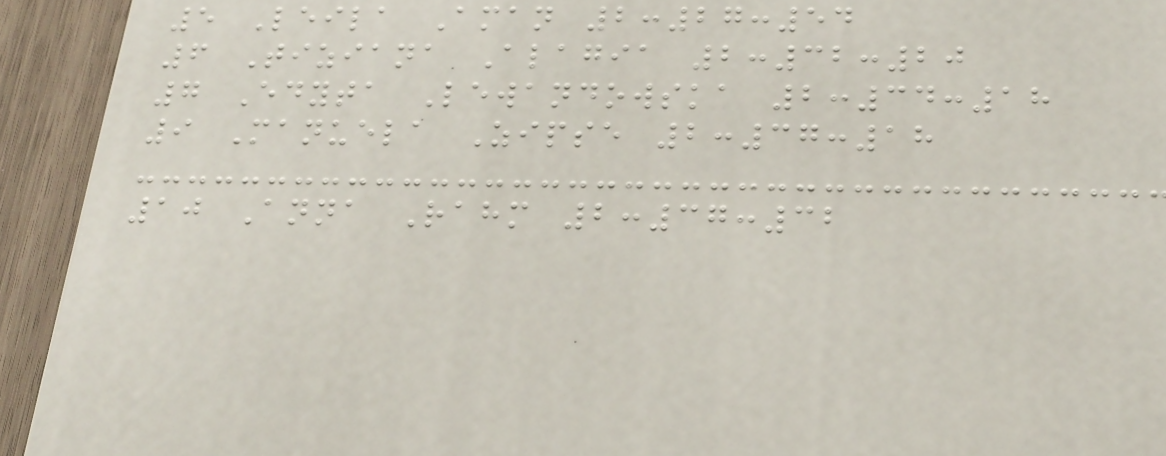5 Leila Aman 2:27:54
6 Tiziana Alagia 2:32:20
7 Edyta Lewandowska 2:34:18
9 Manuela Zipse 2:37:18
10 Anna Rahm 2:37:32
